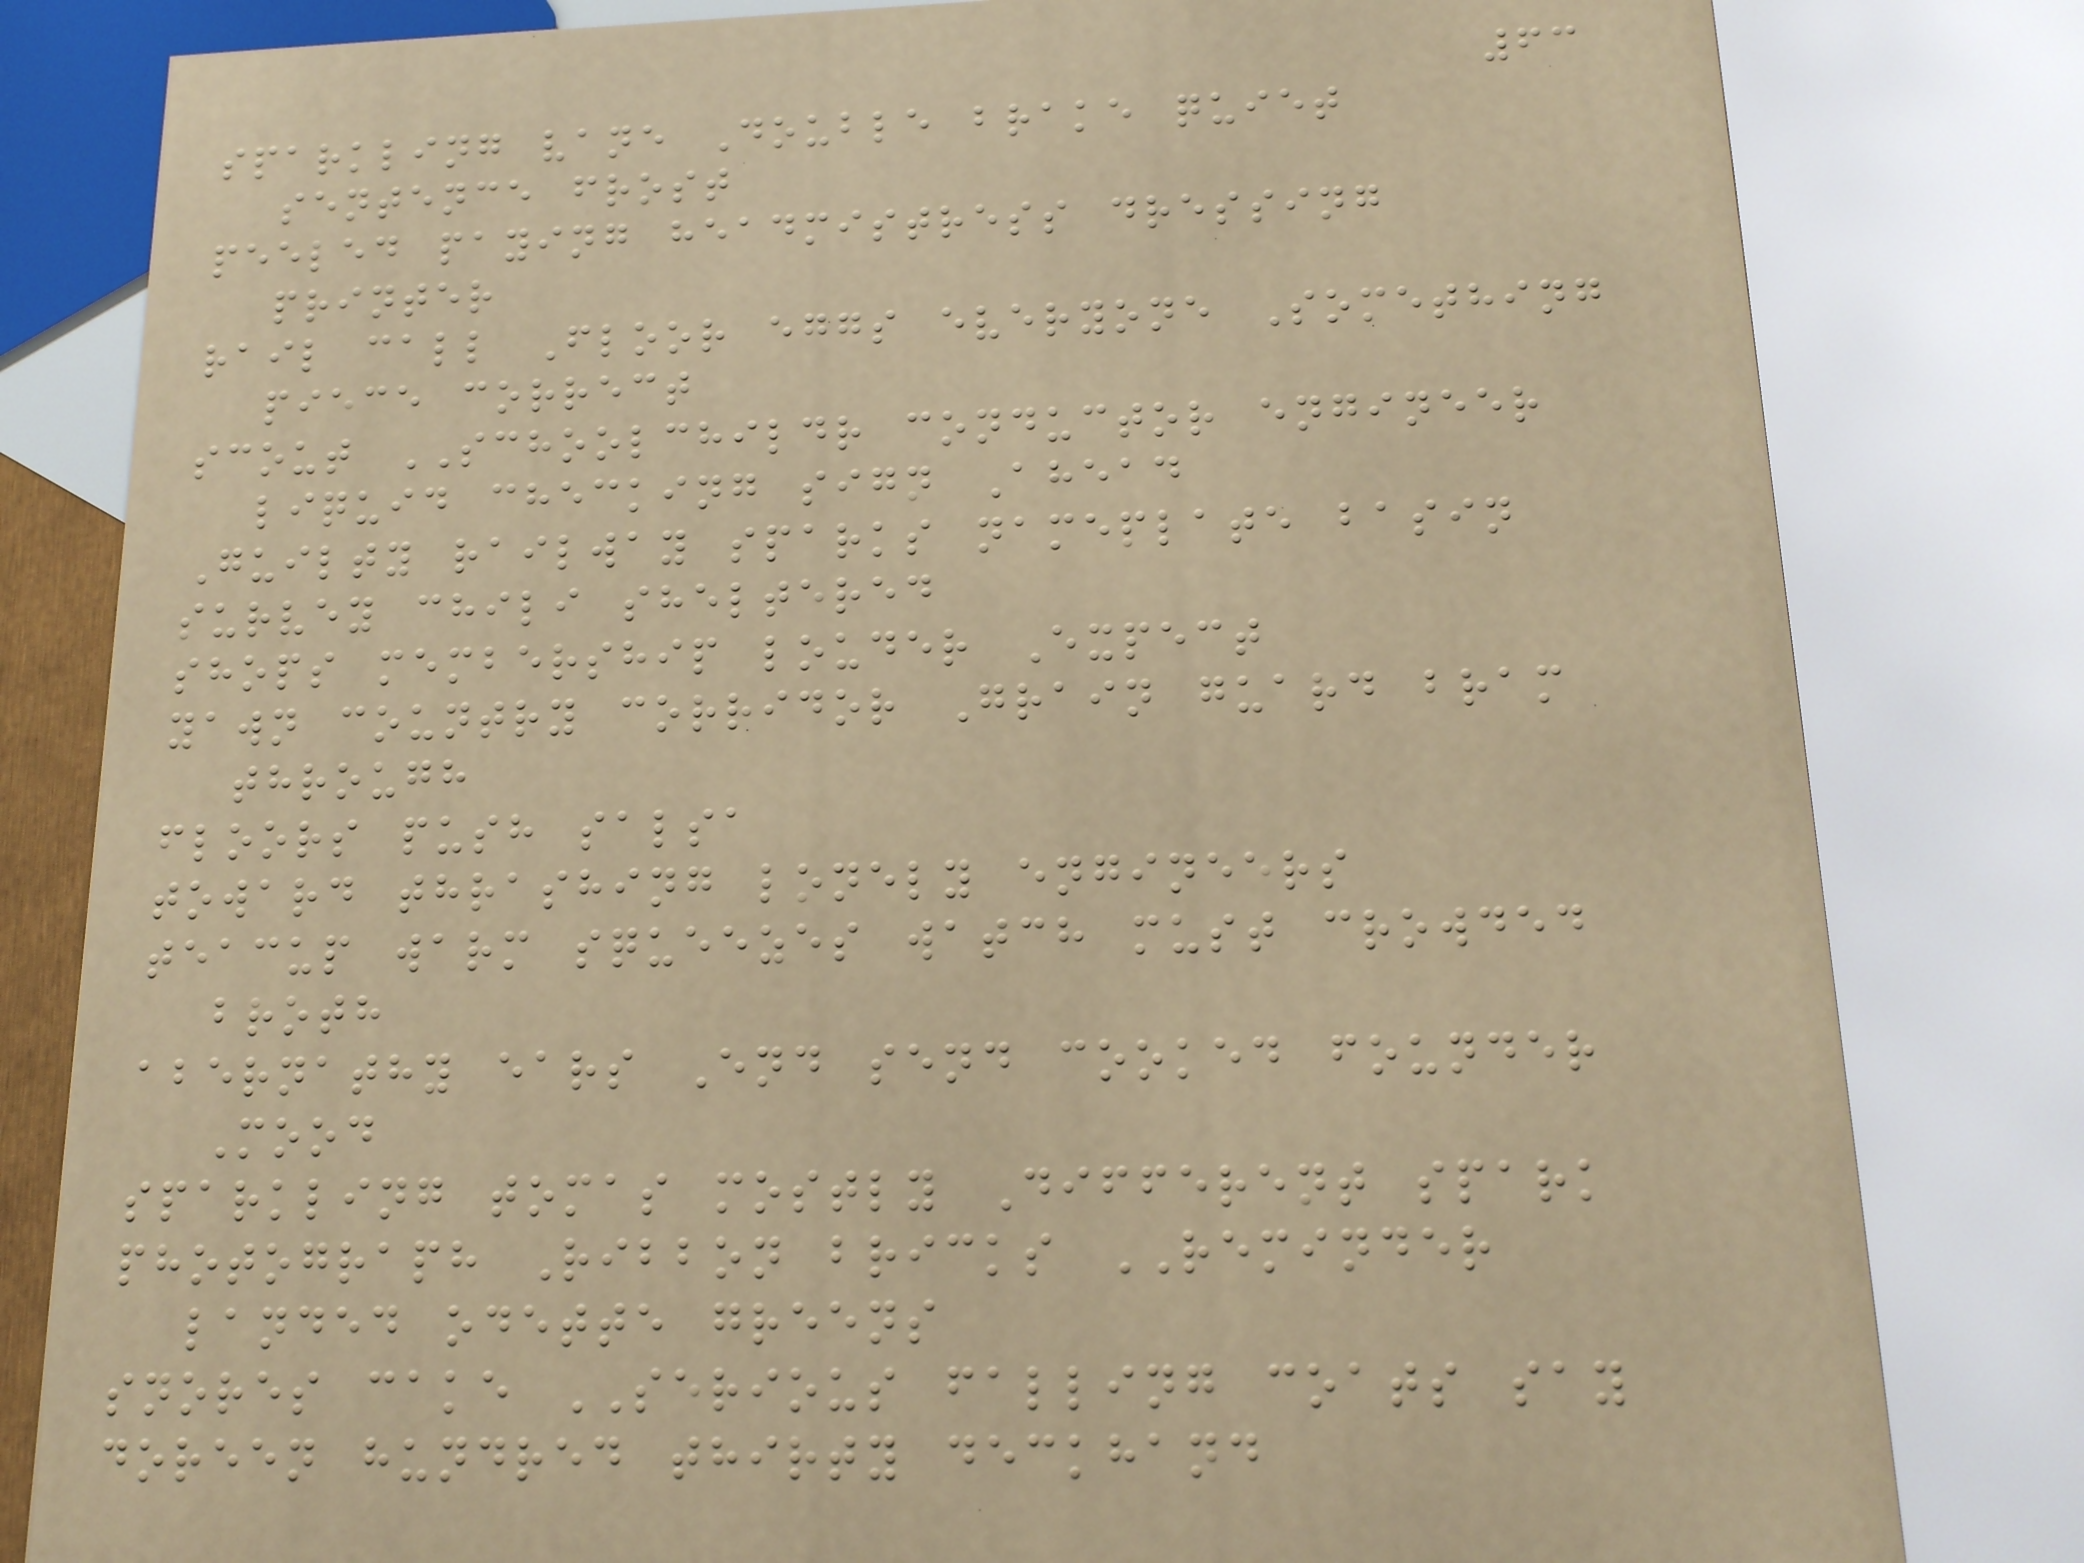63
sparkling vane Double brake quiet
sentence frost
peeled paying headmistress dressing
printer
rail call Floor eggs everyone Something
piece correct
scout SCHOOLCHILDR conductor engineer
liquid checking sign Ahead
Guilty railway sparks nameplate basin
survey chili sheltered
shops membership louder Expect
yawn country corridor Grain guard bram
through
floors push salsa
toward thrashing lonely engineers
teacup warm squeezes watch must crowded
broth
abernathy ears End send cooked founder
Mood
sparkling tomas mostly Different spark
photograph Ribbon bricks REMINDER
landed odette greens
snores cake SERIOUS falling coats say
doreen hundred thirty deckhand
